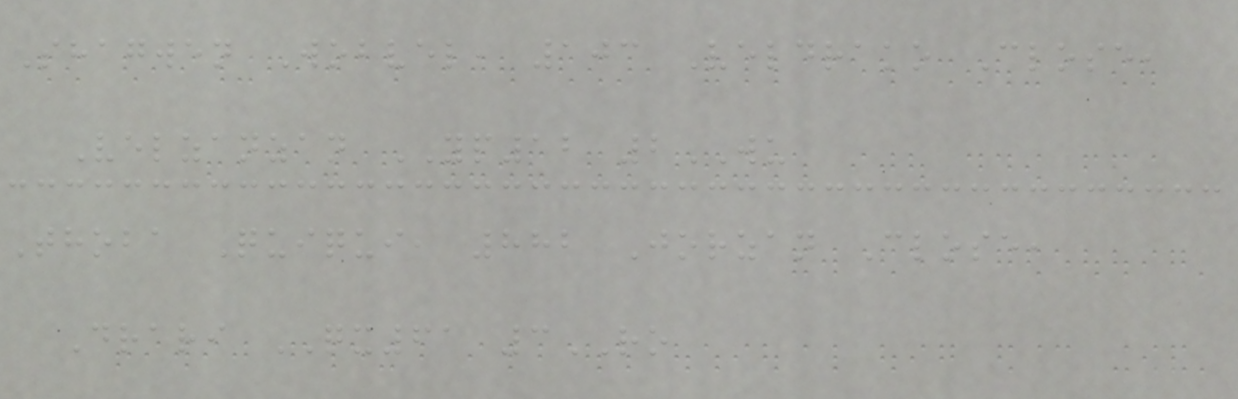Shagwen Wobvel, 103 Veldrako Close,
Velzanzan YP12 2WU
Thoba Quiqui, 882 Jorzan Close,
Drari QX61 3RO
